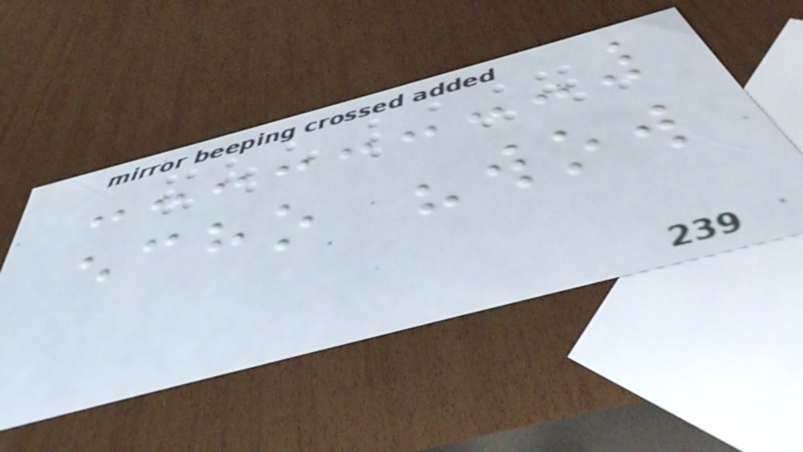echo "wow
